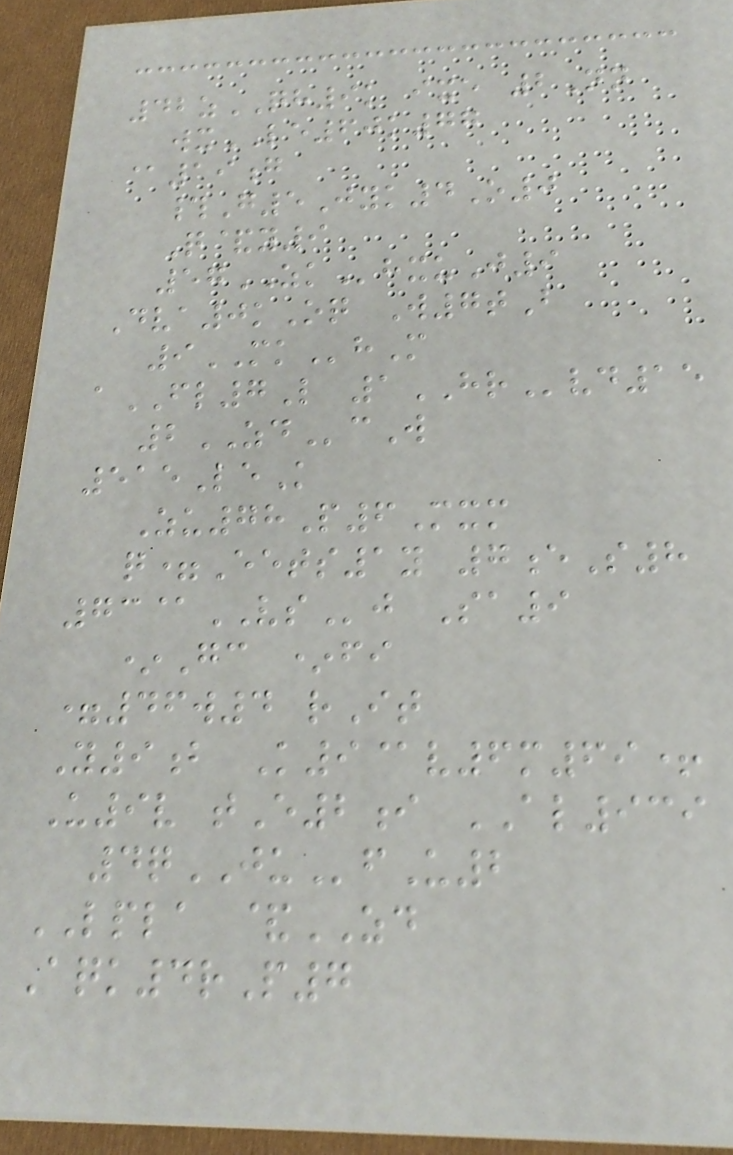42zQH9k ixe 2Nn
wxLE60k77
@19g
#G5Jyk4O0
Q&y9
57ZKhxuJ9
Dva0kOq W7tB
9MKhM
aFL7L 1HRvd15
2ZDcW
515LeK
Zu78P6Mxm
q=Eets1y 7eS8
73@VSj Sa9
*Gc *fi
=46w4 rIt
Y9b K9@v6m69+
U9v tE2i AL939
4qJUfU2
LPLA &ZD
Aqk4rP7
